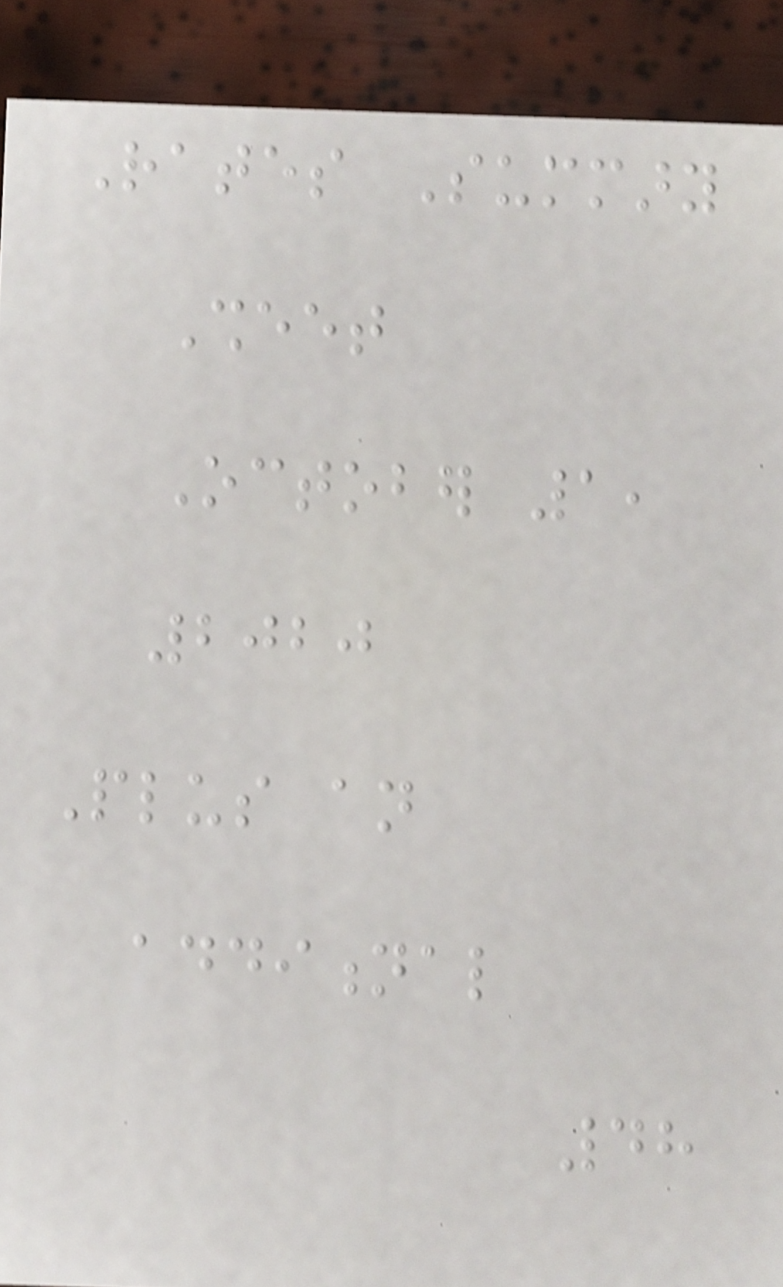Rates Summary
Sheet
October 1,
2020
Plus an
additional
48
